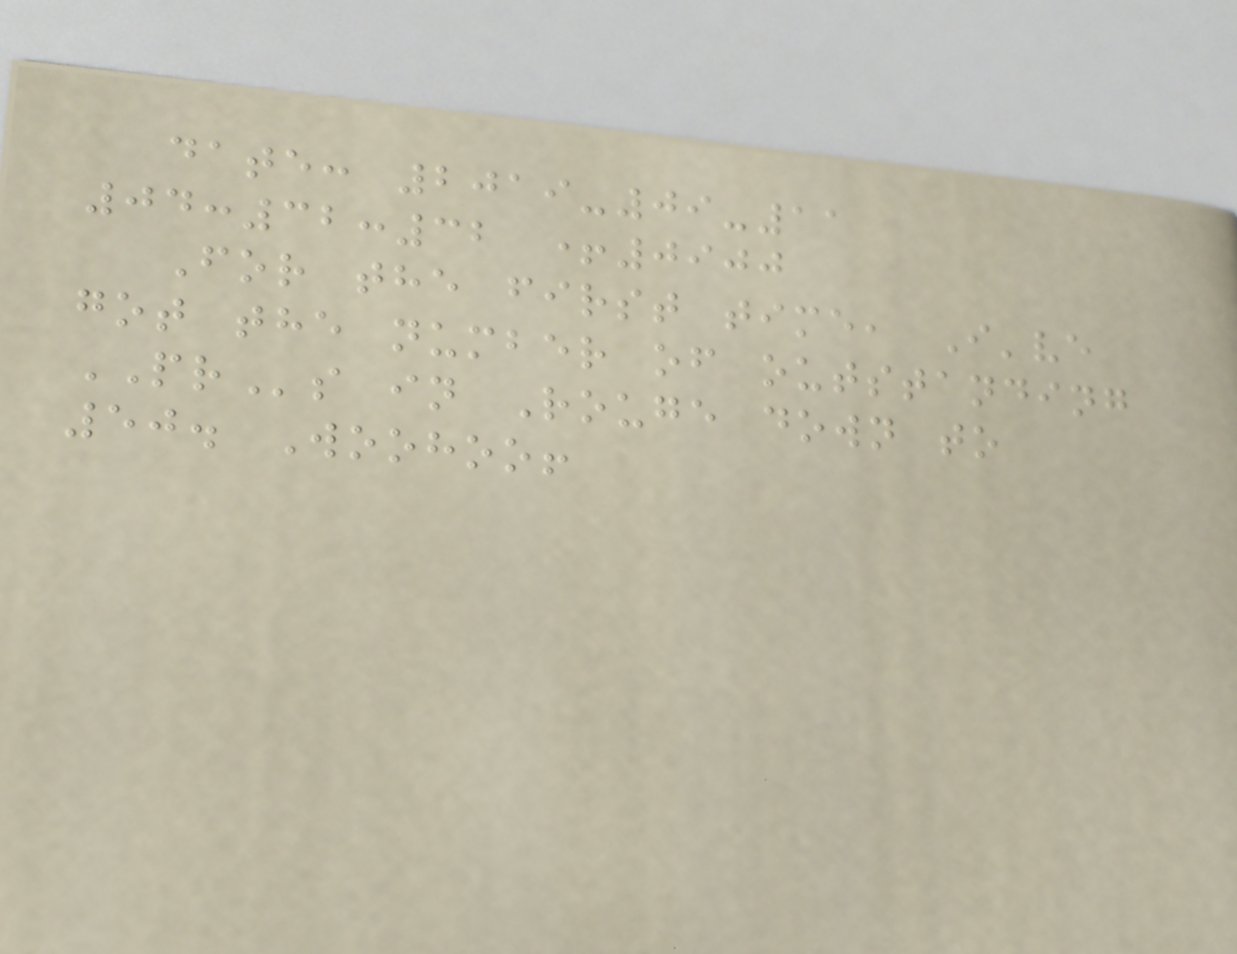date: 2019-09-11
04:32:32 +0900
For the first time, I've
got the number of outstanding
PRs in Rouge down to
50. Woohoo!
